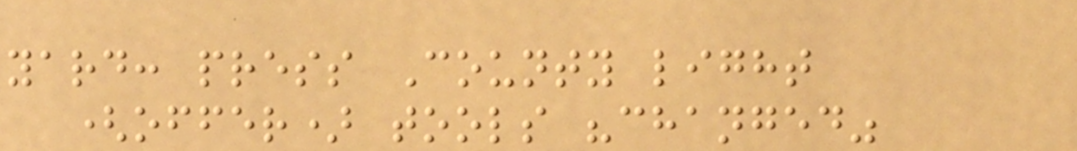yard: press County light
(offer) tools "changed"
